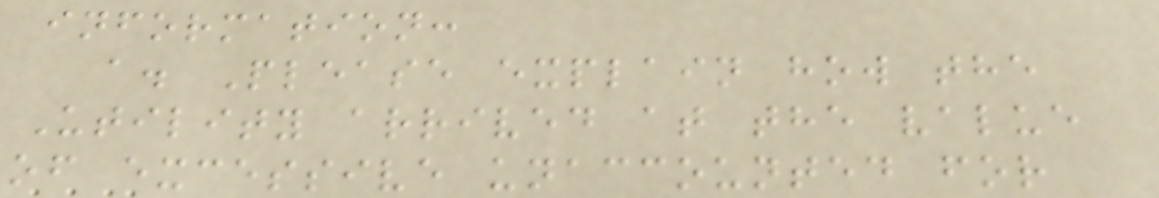information:
a. Please explain how the
Utility arrived at the value
of excessive unaccounted for
